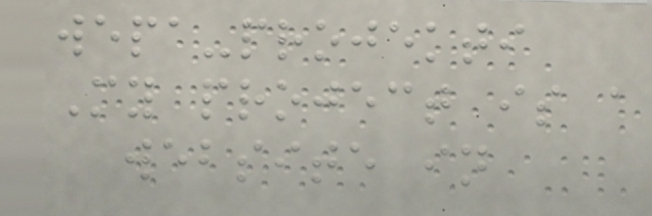wepa-projekti
My project is a
website in
